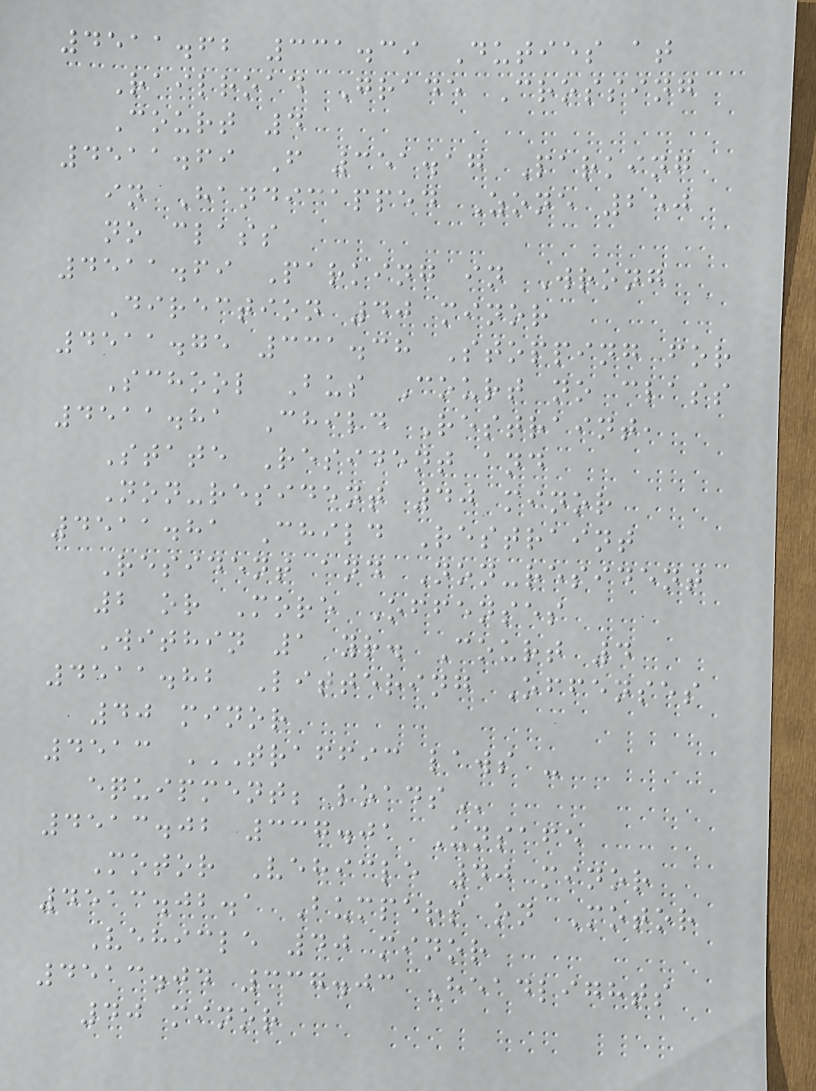4511.62 331.39 Duties at
Railroad Grade Crossing
Court 4
4511.69 F 351.17 Parking
in Handicapped Zone 250
no class
4511.69 Parking in Wrong
Direction 40 minor
4511.75 331.38 Stopping for
School Bus Court no class
4511.81 Child Restraint,
State Resident and
Non-resident 40 minor
4511.81 Child Restraint
Resident and Non-resident
2 or More Offenses
Within 1 yr. Court 4
4511.82 Littering Offenses
40 minor
4513 TRAFFIC LAWS -
EQUIPMENT; LOADS
4513.02 337.01 Unsafe
Motor Vehicle 40 minor
4513.02.1 Bumpers on Motor
Vehicle 40 minor
4513.04 337.03 Headlights
40 minor
